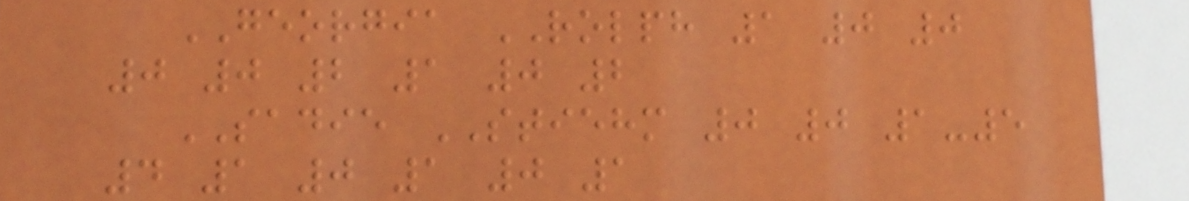GEORGIA ROLPH 1 0 0
0 0 2 1 0 2
SADIE STIEHM 0 0 1-5
4 1 0 1 0 1
